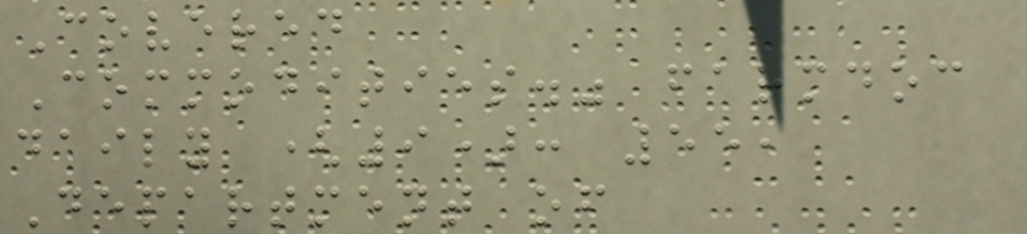Covered
Commodities." farmdoc
daily (9): 55,
Department of
